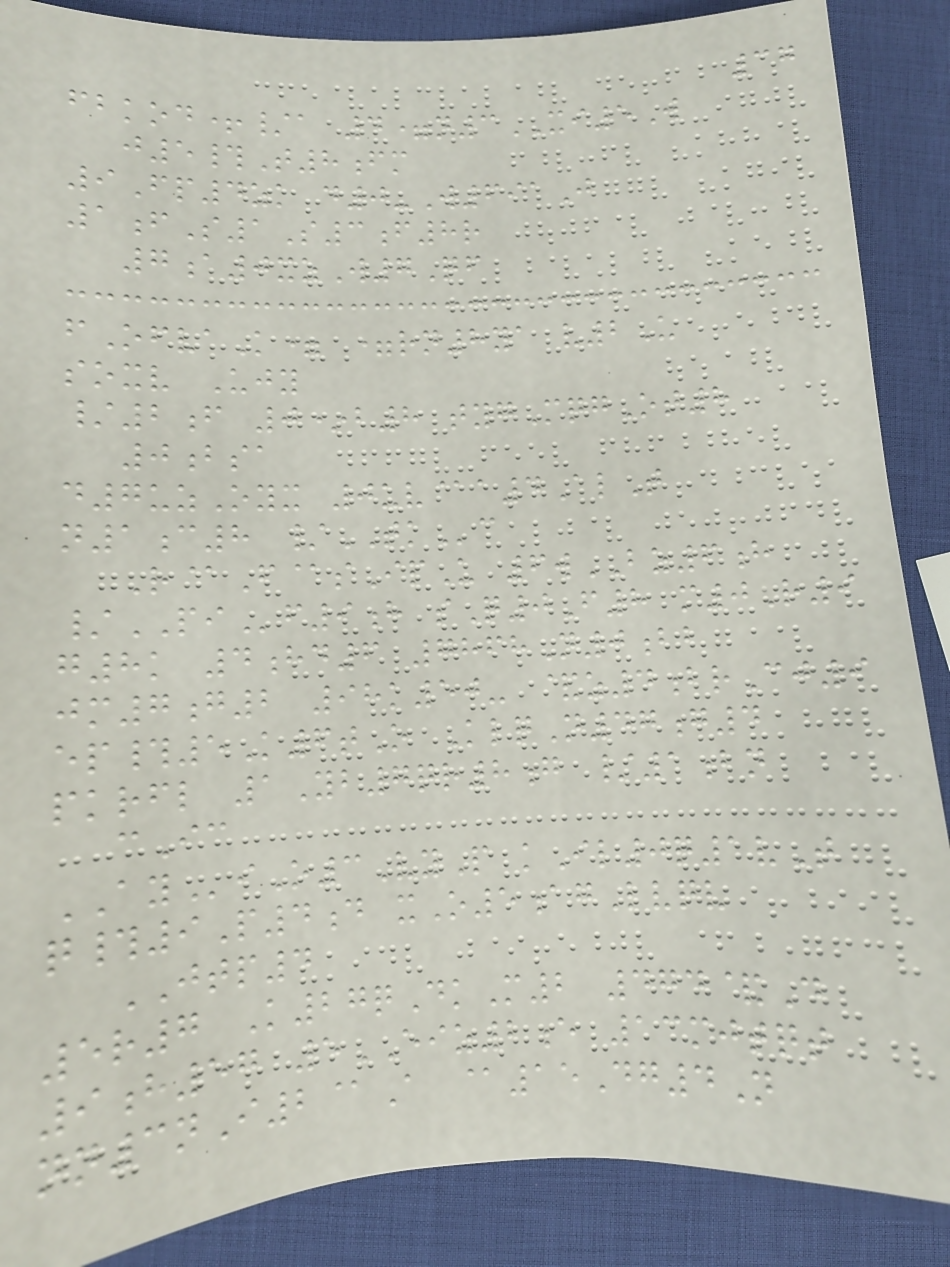37
fbkod+/a 4=n3XI5W
j5#T8fm
9Fp4zk d0-W691J
1fS1S3f8r
7a0xzW7Qf
fOfvaK= =rn8ya v2U
soxv Ujy
/2f 0*b8 tygMqgOt8
0bsa
d7uzOyx 0uv@a4AlT
n1c8 /TKc
R@F@sIpU 6wBZ6h
/PIf9h sQ0F8 m0R9
g8k 4hd6 7868N0bb
jm7g2 98k50- &z4brCj9
ep#5K6tO KlqN47g4
pkrfl 1Yb7qr8g /1bn
cIc
AYiO3VyP kIl0q1vT
q#9P4d xO5agLvqv
JTP4
5r7 K27qDkM2 474&D
9h57 5EIZ2e 13mjtqt
nn3nI2@A @15Dg4N
